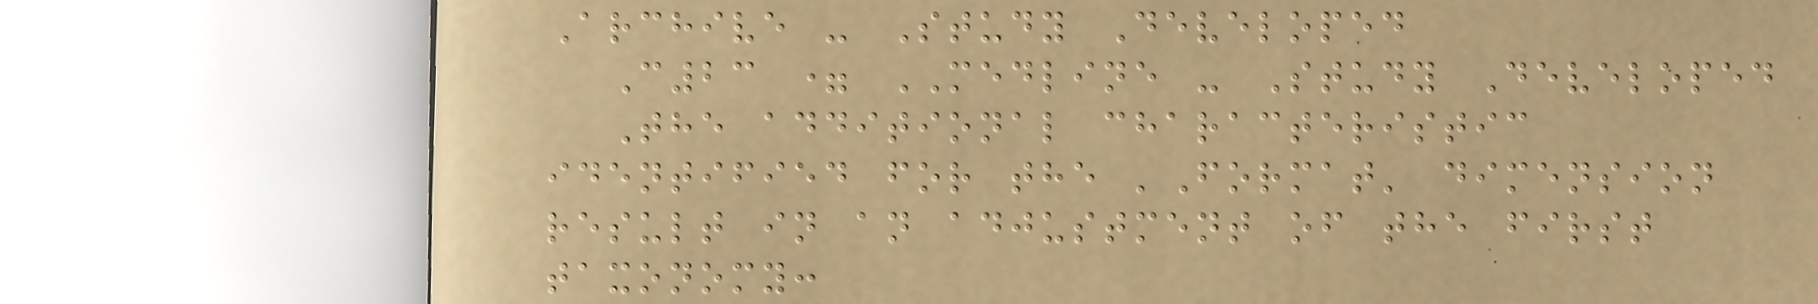Archive - Study Developed
C23 = MEDLINE - Study Developed
The additional characteristic
identified for the 'Format' dimension
result in an adjustment of the first
taxonomy:
